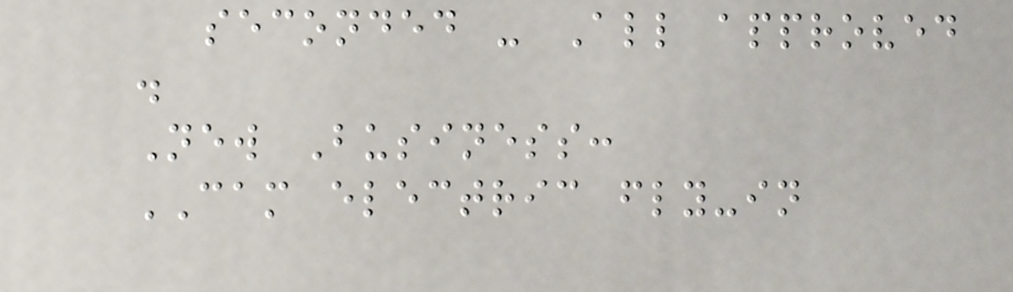seconded - All approved
.
New Business:
CAM electric fly-in
